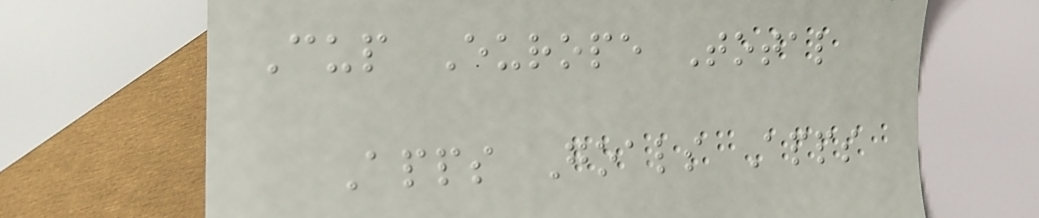Cup Europe Total
Apps Goals Apps
